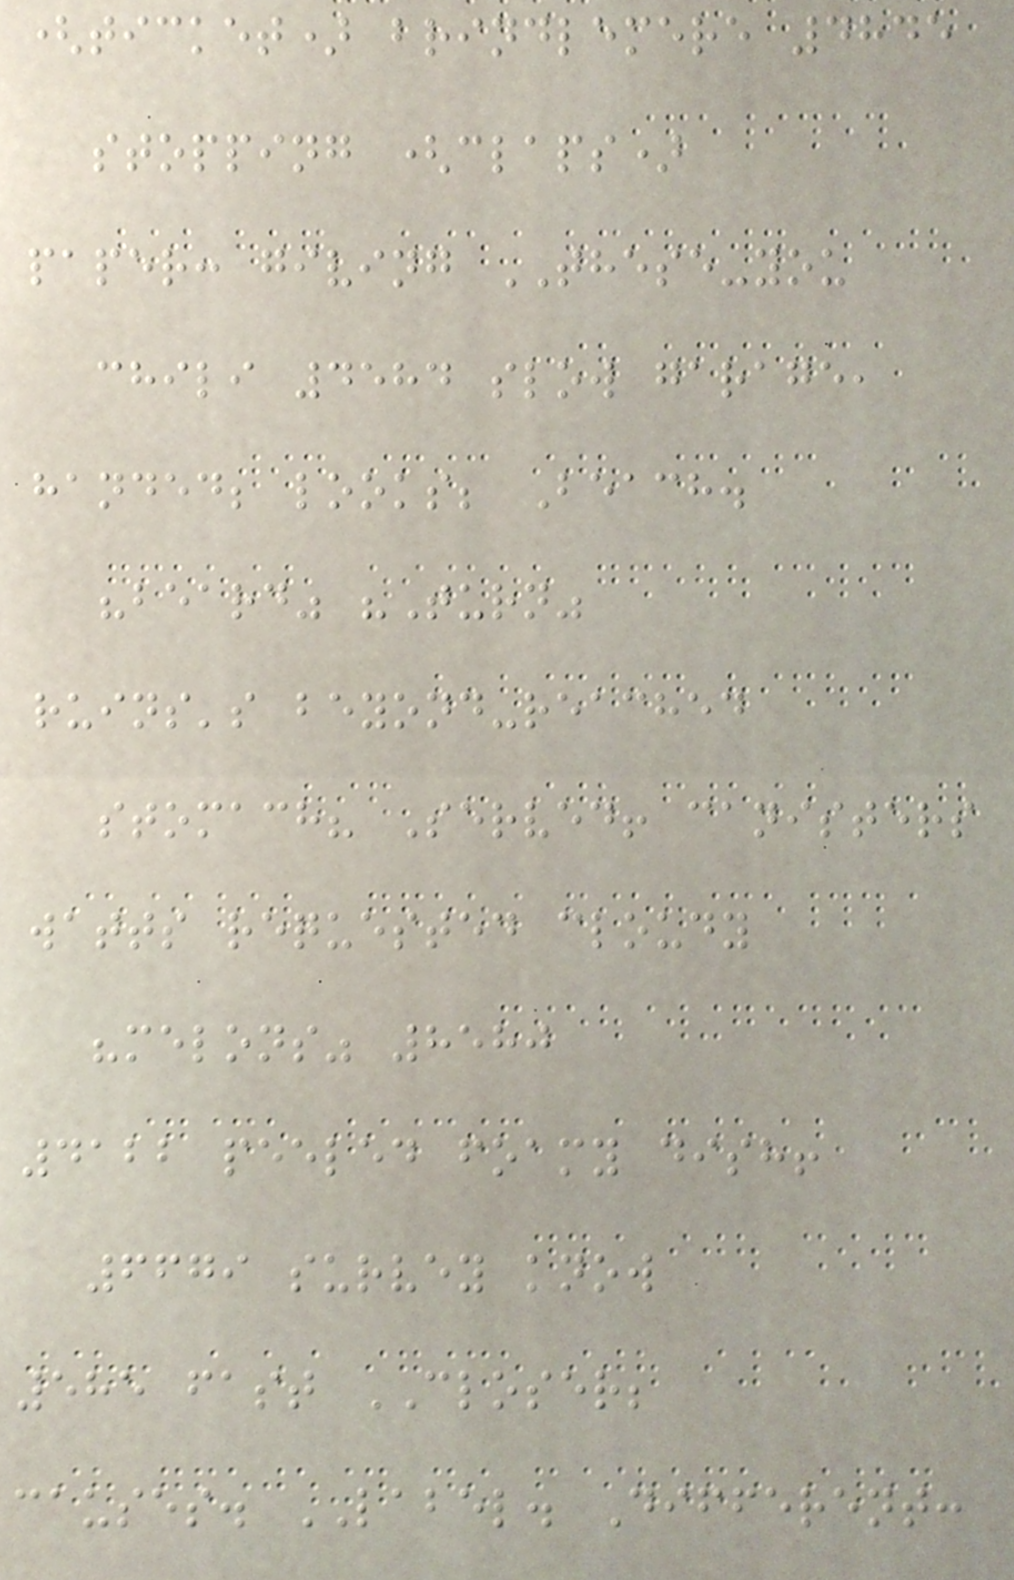(ticket) brindlemere 4845
stopping (claps)
paper: giving THESE-you
chili 4584 slow garage,
handed; looks; Beach.
"beard" "Turn"
ruins's beyond-reached
stomach? Served! canisters
watts requested cloudy
"melons" 8580
4122 peeled foamy dish!
6679 survey know
585 fast CLOSER;
causes. LABEL. Different:
